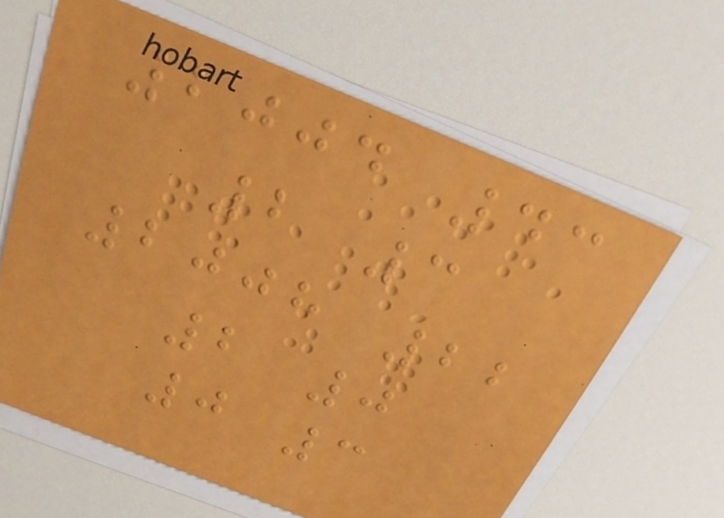2004 43
2 3
2008 22
2 0
0 3
